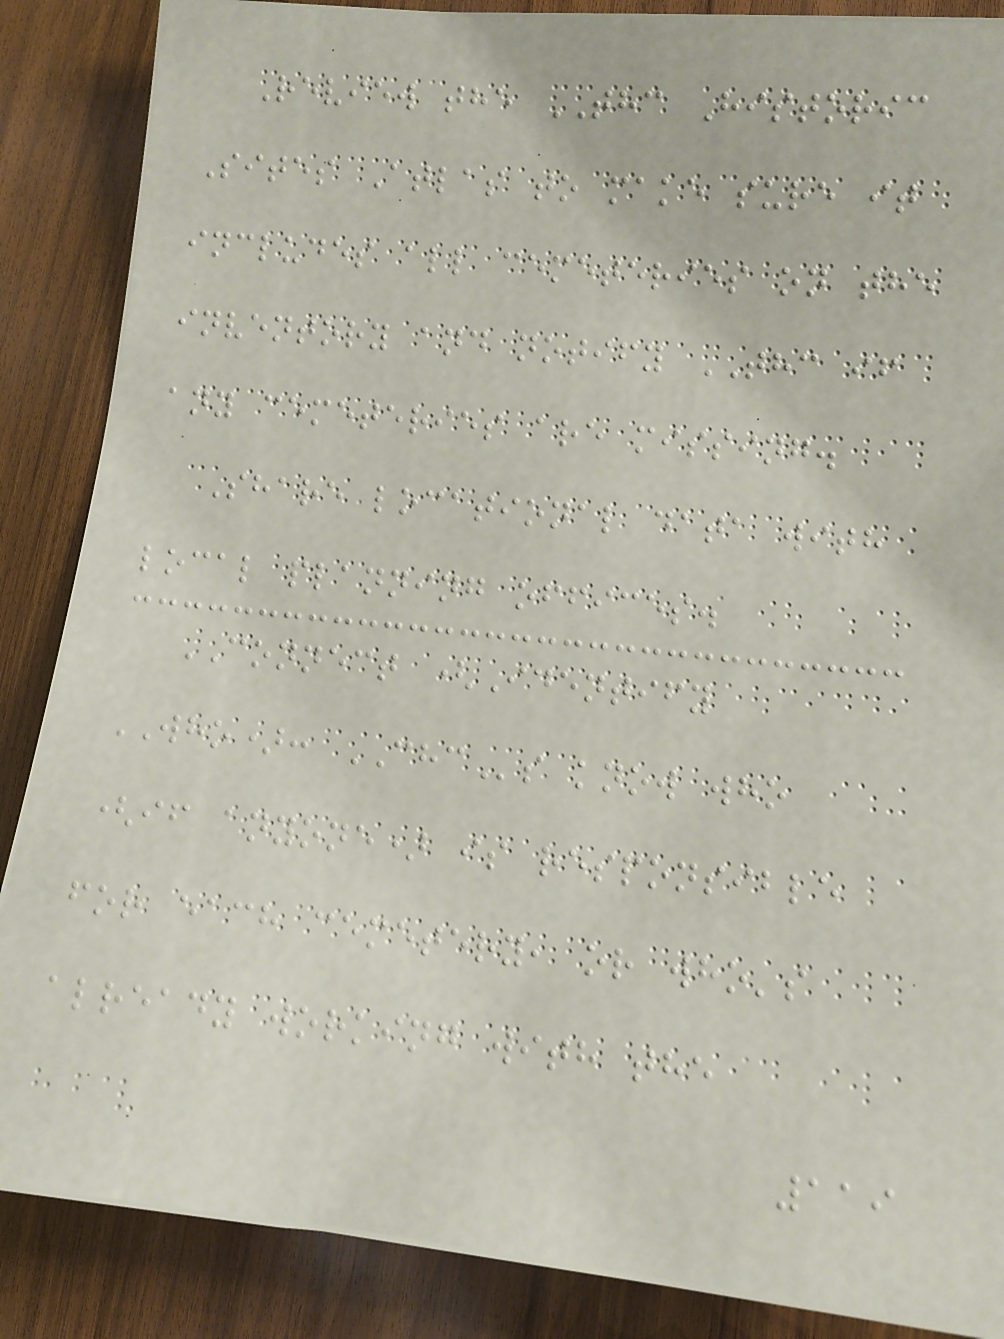Review the THC Historic
Sites Atlas to make sure it
includes all cemeteries on the
inventory and notify THC if
any cemeteries are missing.
Share locational data with
local planning offices.
CONNECT (Identify
WHO): CHCs know who
(if anyone) is responsible
for each cemetery, or who's
already working with the
119
